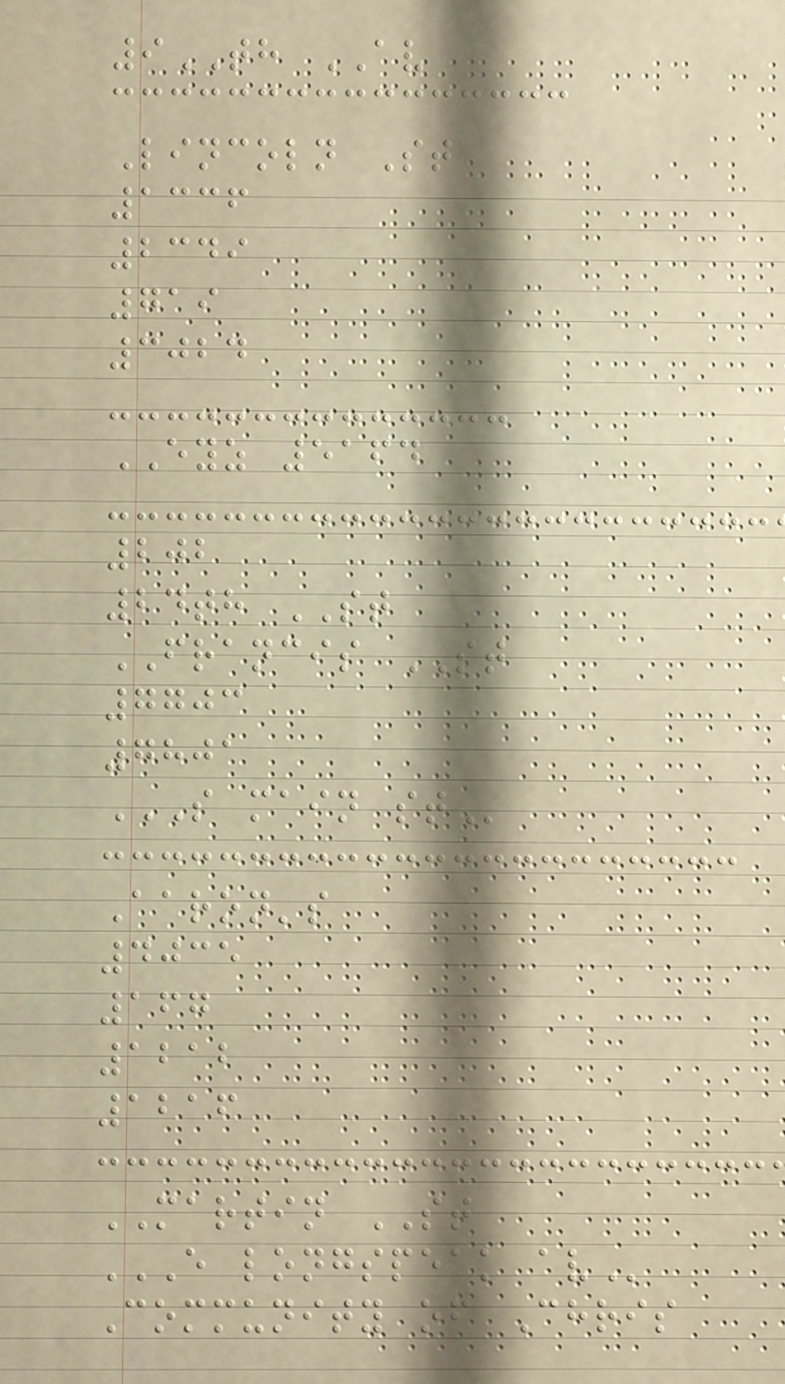9TH AV
Lincoln St
1336
2349
719
3024
EYZ 5164
202
24th ST
FRANCIS ST
7703
7801
S MAIN ST
Aaron's
4035
167
1212
1216
MARTIN ST
E LONGSPEAK AV
Community of Chris
